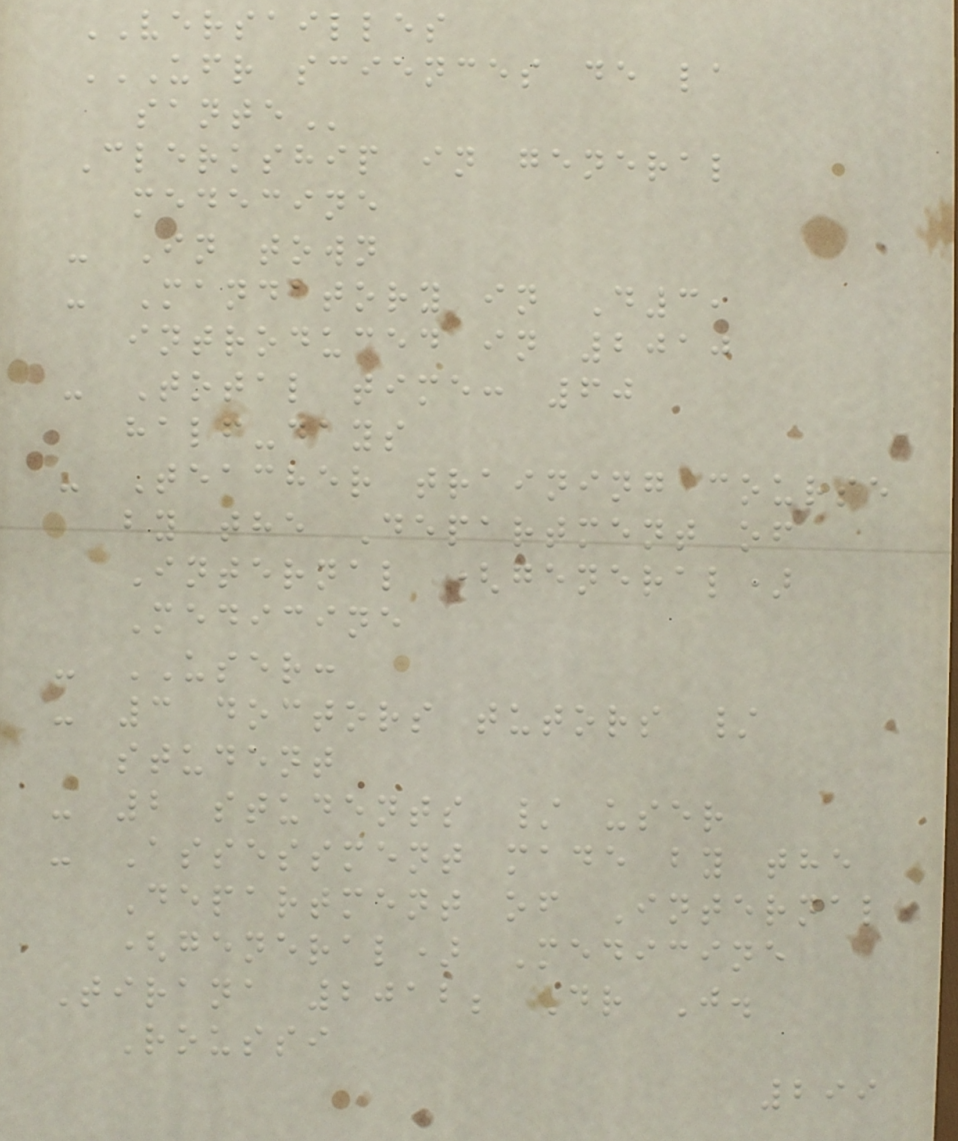VERSAILLES
UFR SCIENCES DE LA
SANTE
Clerkship in general
medecine
- In town
- Mandatory in D3,
introduced in 2010
- Total time: 60
half-days
- Teacher training course
by the Department of
Internal (general)
Medicine
- USER:
- 3 doctors tutors /
student
- 2 students / user
- Assessment made by the
Department of Internal
(general) Medicine
Tirana 2012; Dr J.
Roussi
299
